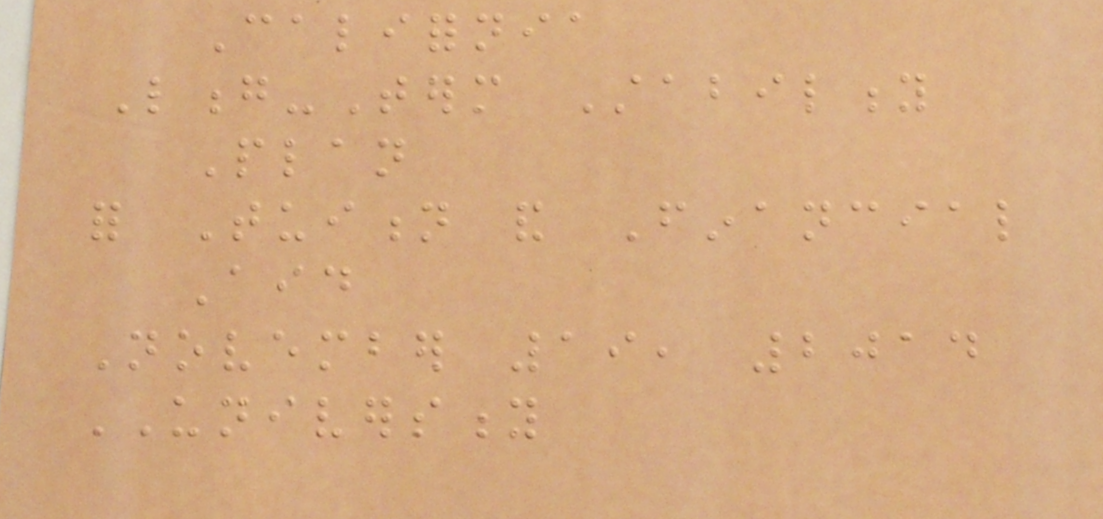California
Long-Term Stability
Plan
for Tuition and Financial
Aid
November 19, 2014
UNIVERSITY
